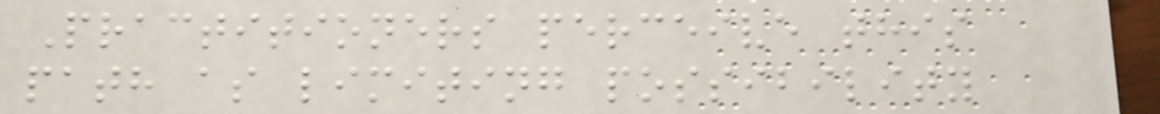Practitioners perceive this
path as limiting possibility
